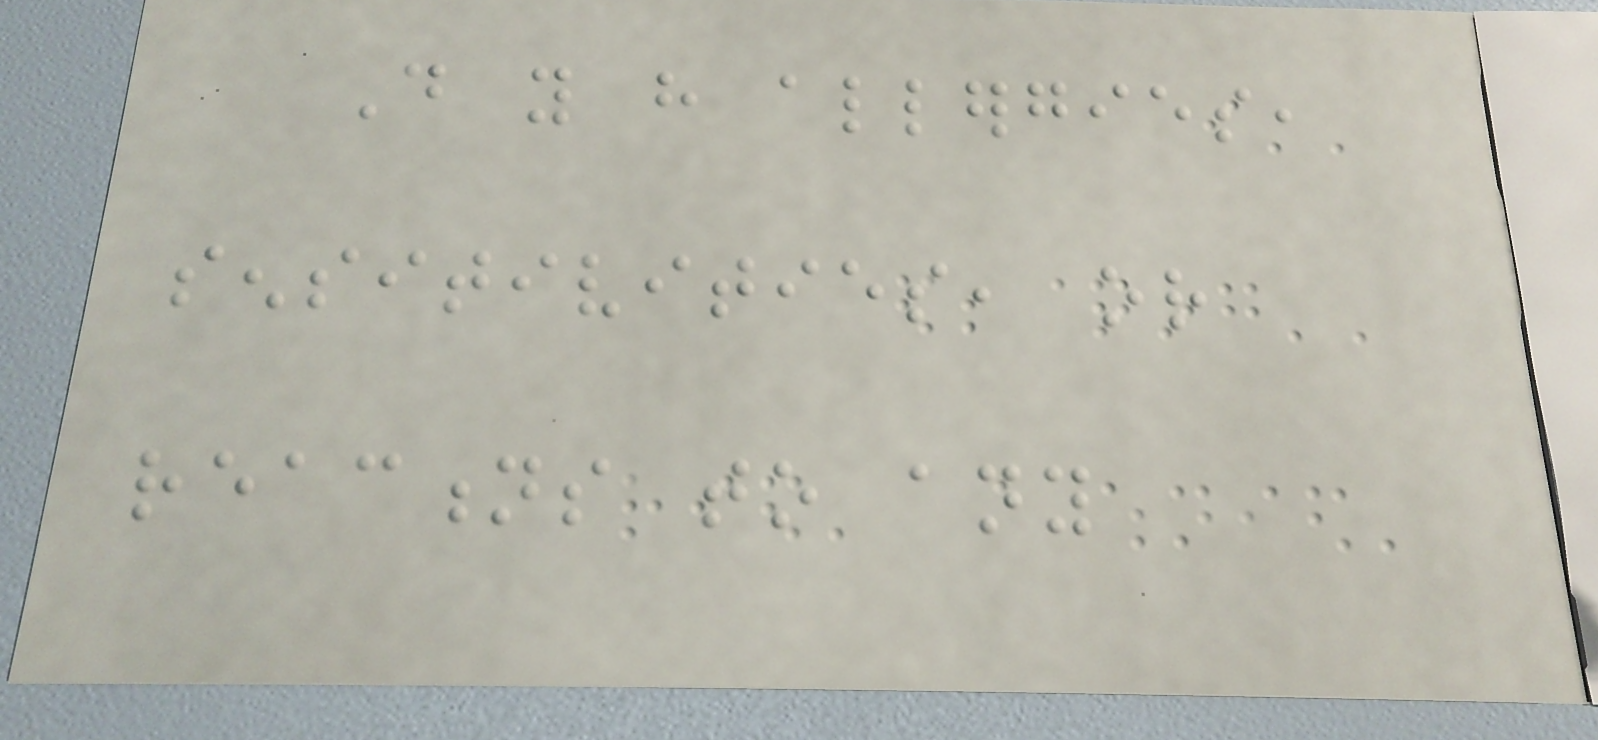Do you have allergies,
sensitivities, or
reactions to any
